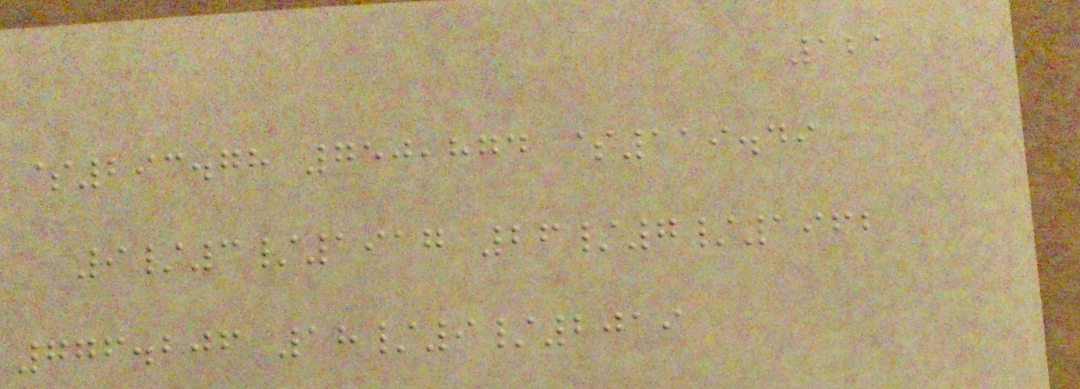121
$293.78 750,874 $119.49
9/3/1917 26/7/1962
776.206 18/9/2019
